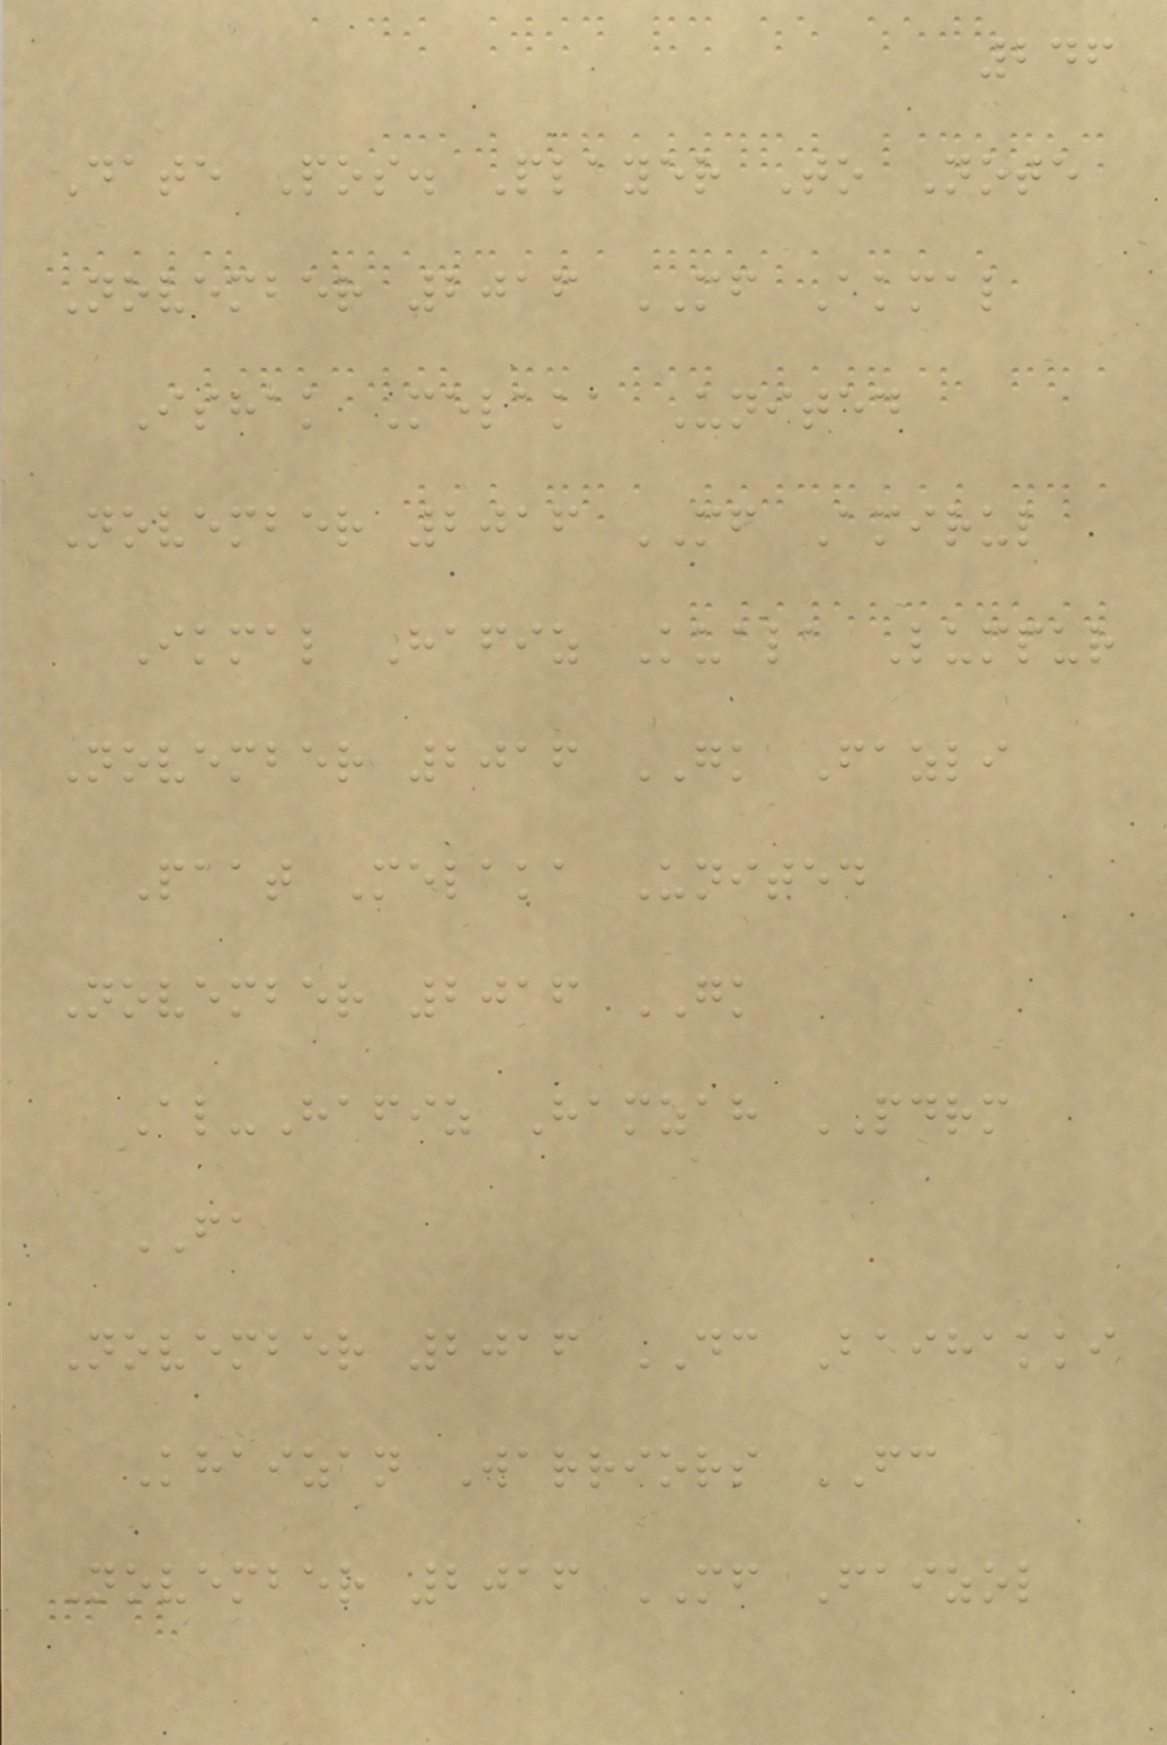246
Date Pos. Player To Note
November 2016 MF Akmal
Ishak Melaka United
November 2016 MF Amirul
Ikmal Hafiz Kuala Lumpur
November 2016 GK Fazli
Paat Melaka United
November 2016 GK
Al-Hafiz Hamzah PDRM
FA
November 2016 DC Baihakki
Khaizan Warriors FC
November 2016 MF Faizol
